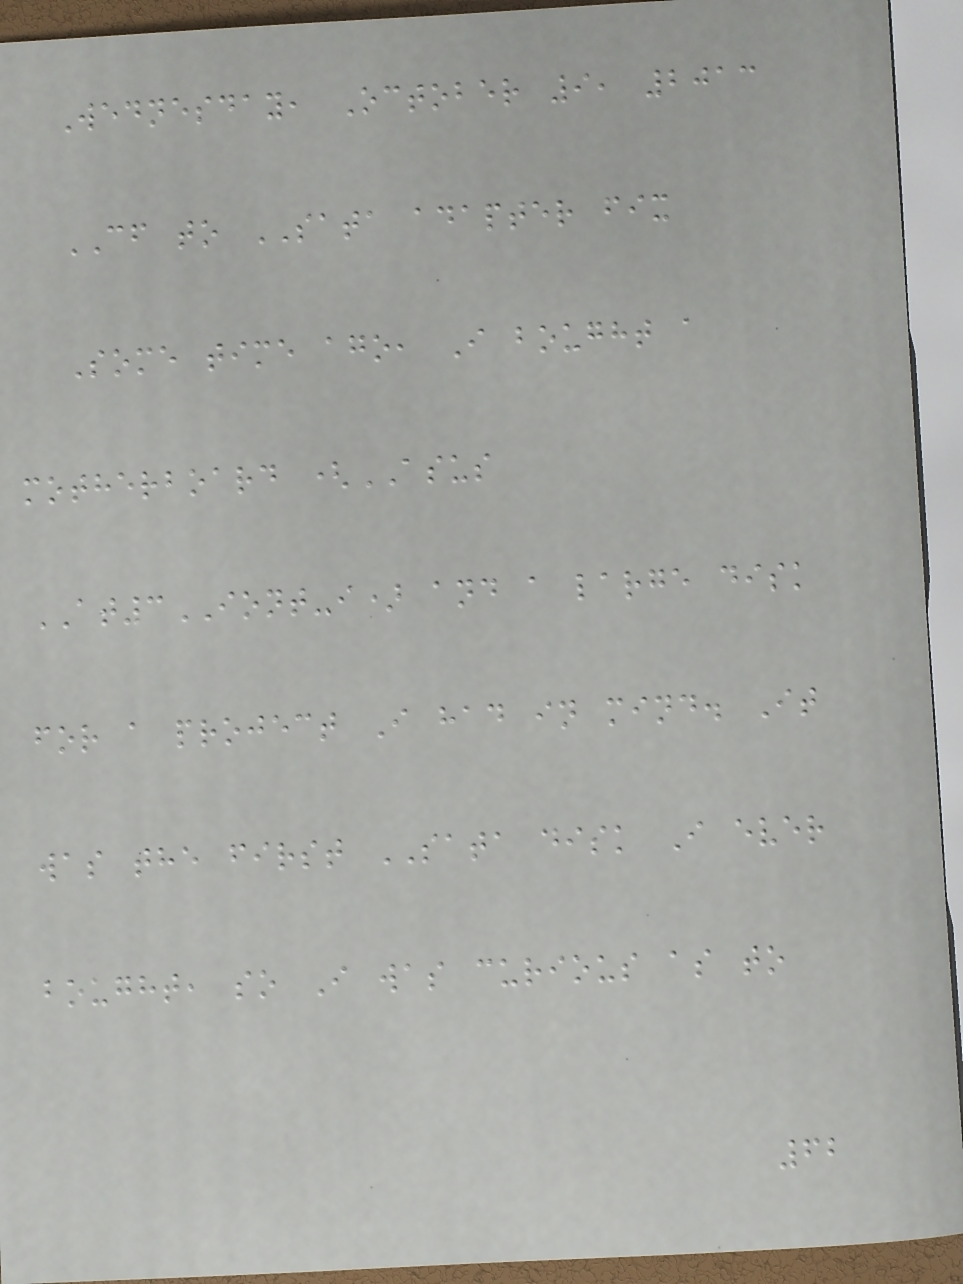Wednesday, October 9, 2013
CF to SATA adapter fix
Some time ago, I bought a
motherboard (ASUS
AT3IONT-i) and a large disk
for a project I had in mind. It
was the first SATA disk I ever
bought, so I was curious as to
62
